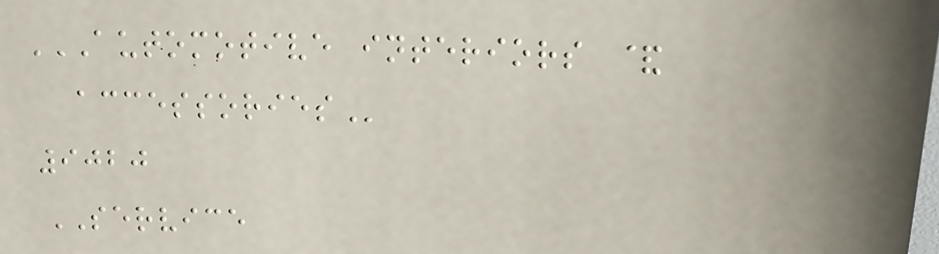AUTOMOTIVE INTERIORS &
ACCESSORIES
9020
SERVICE
